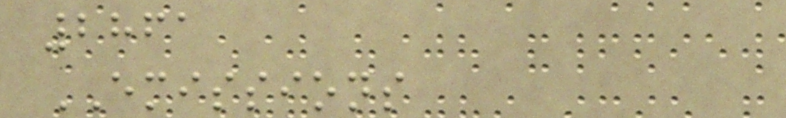2861
EMISSIONS
